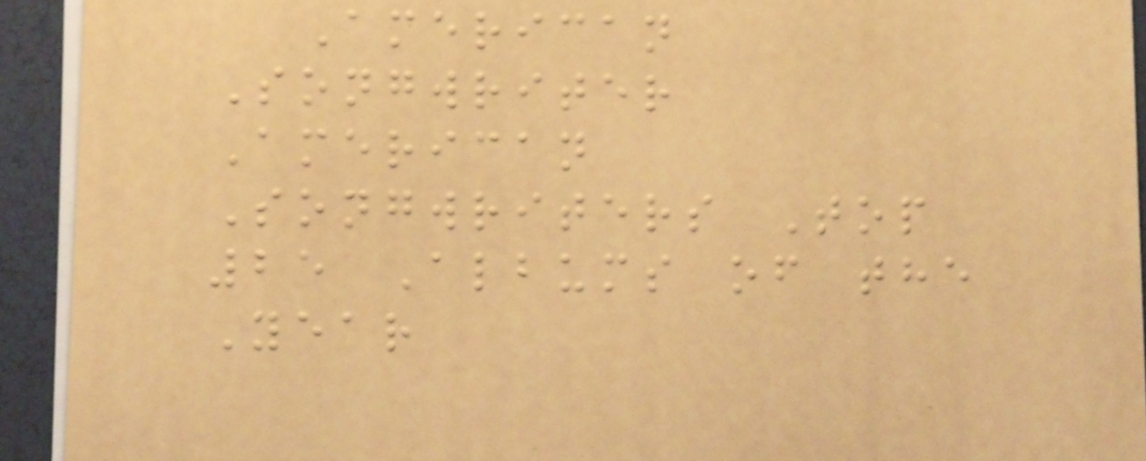American
Songwriter
American
Songwriters Top
25 Albums of the
Year
